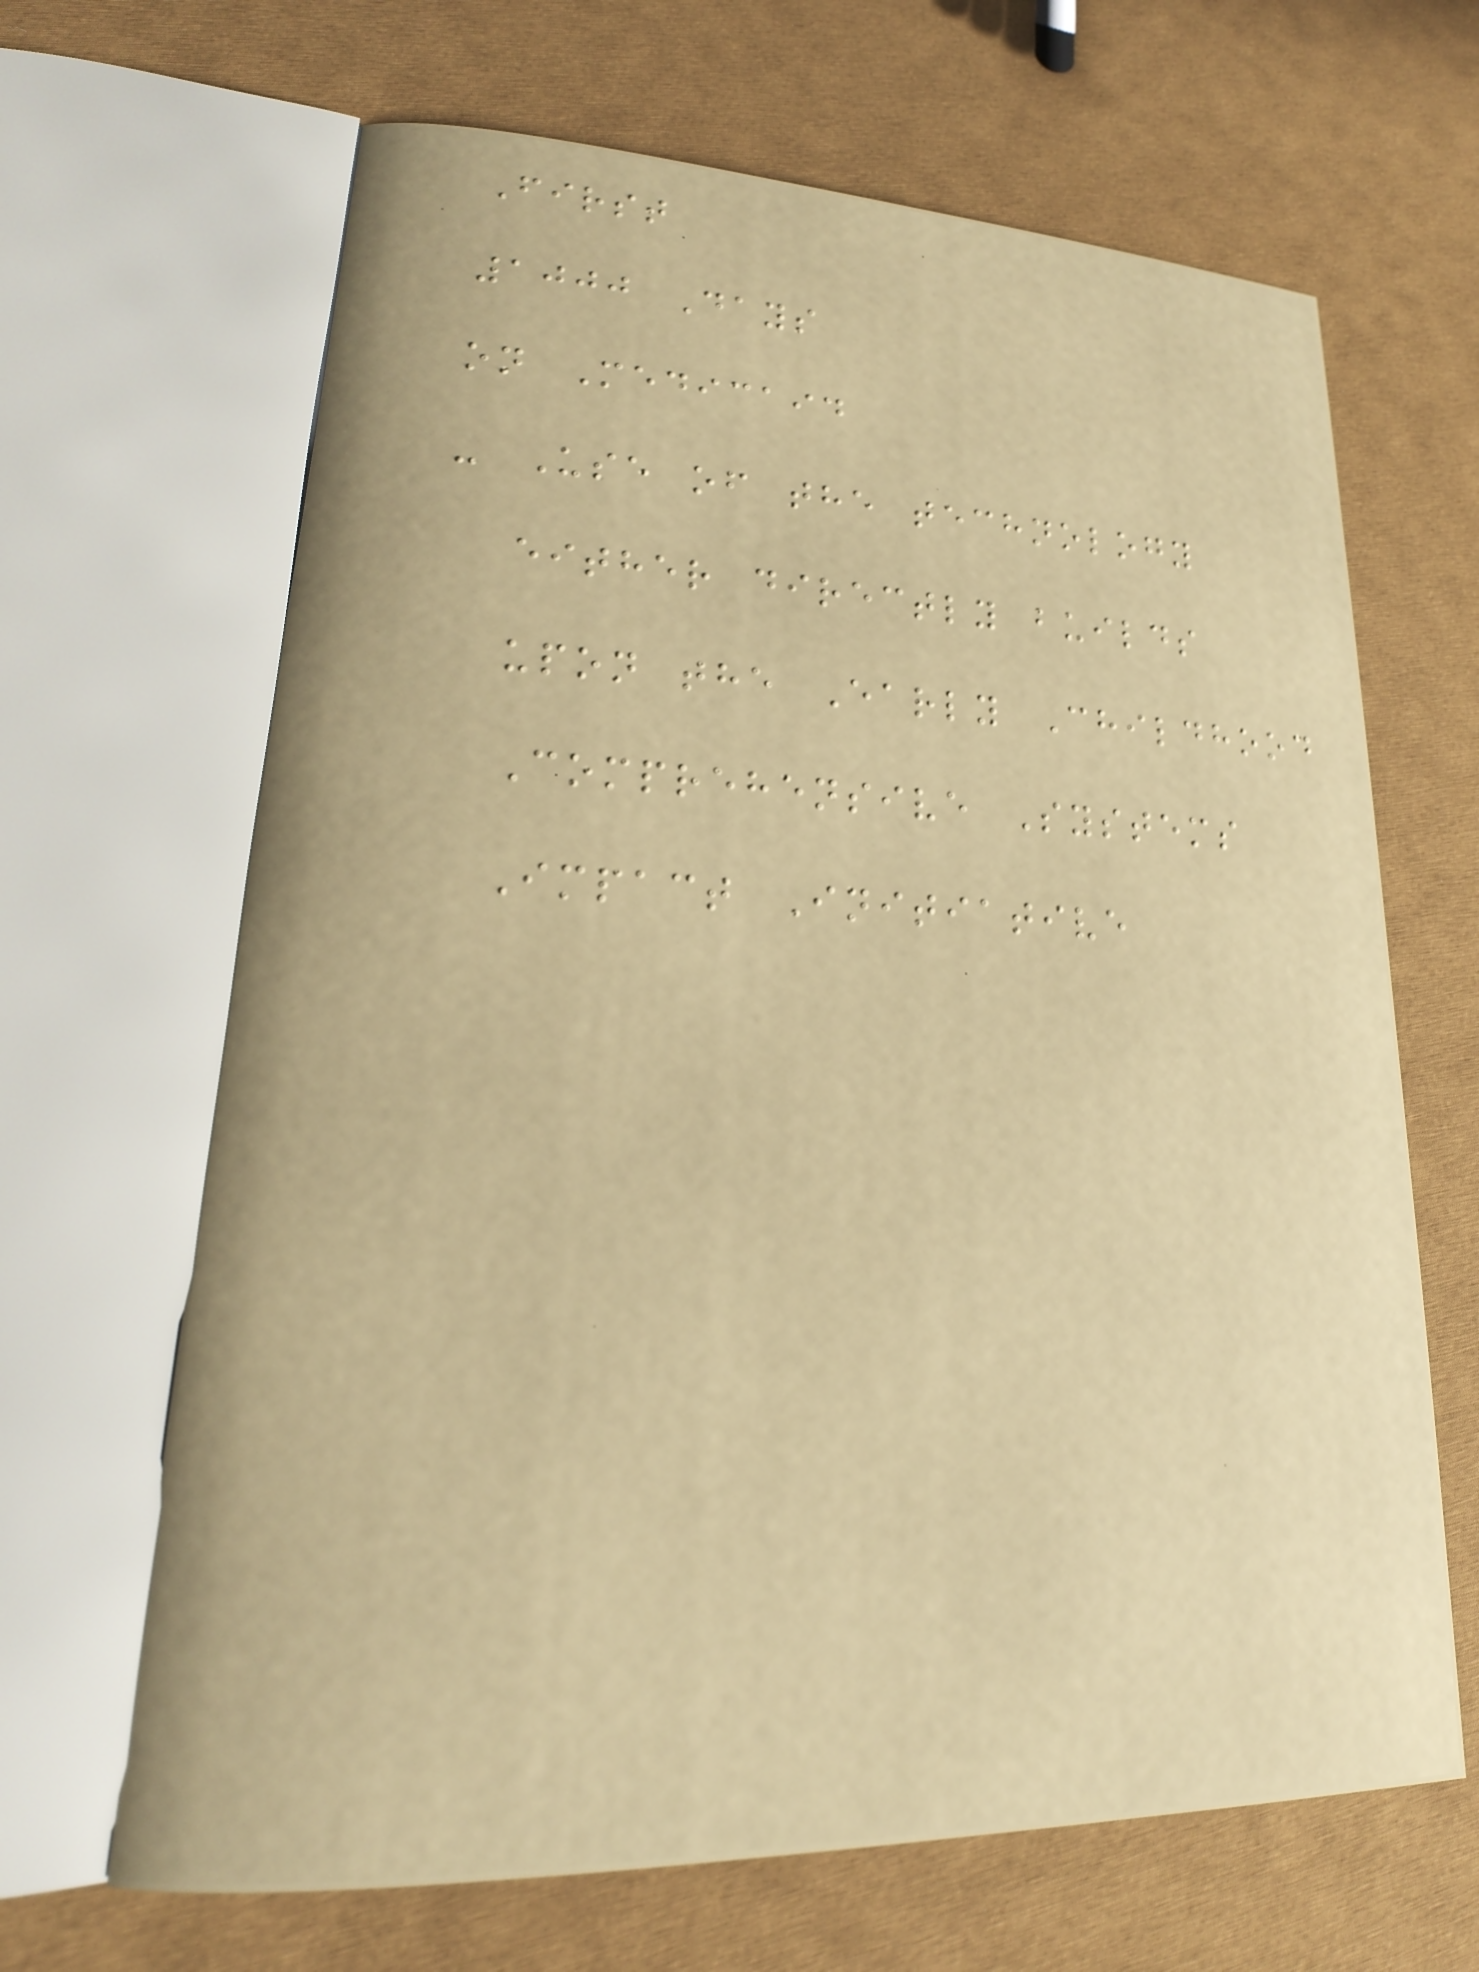First
1000 Days
on Medicaid
- Use of the technology
either directly builds
upon the Early Childhood
Comprehensive Systems
Impact Initiative
